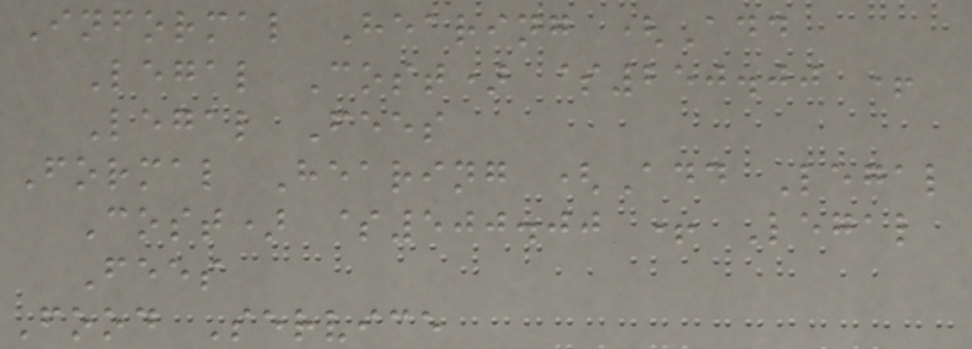Informal Hearing (Add
Legal Cost) $250.00 +
Legal Fees
Formal Hearing (Add Legal
Cost) $500.00 + Legal
Fees
Food Service
